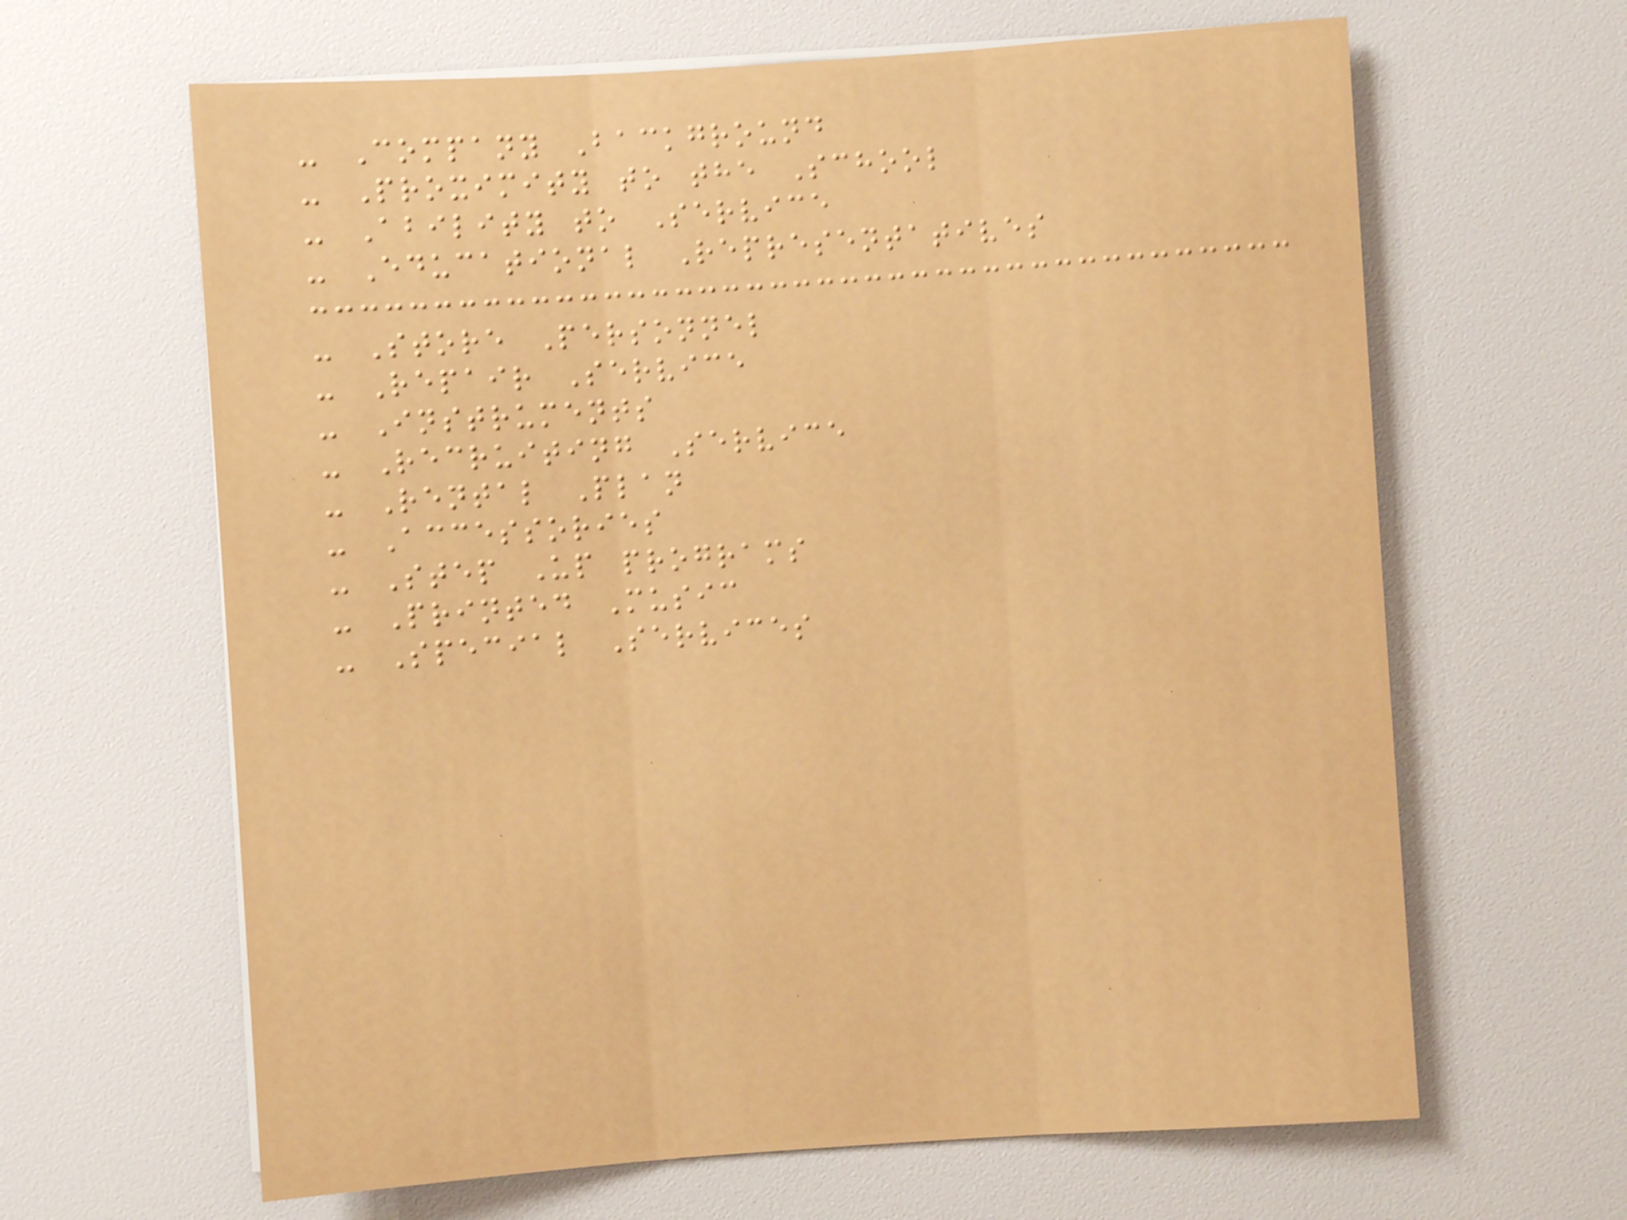- Company Background
- Proximity to the School
- Ability to Service
- Educational Representatives
- Store Personnel
- Repair Service
- Instruments
- Recruiting Service
- Rental Plan
- Accessories
- Step Up programs
- Printed Music
- Special Services
